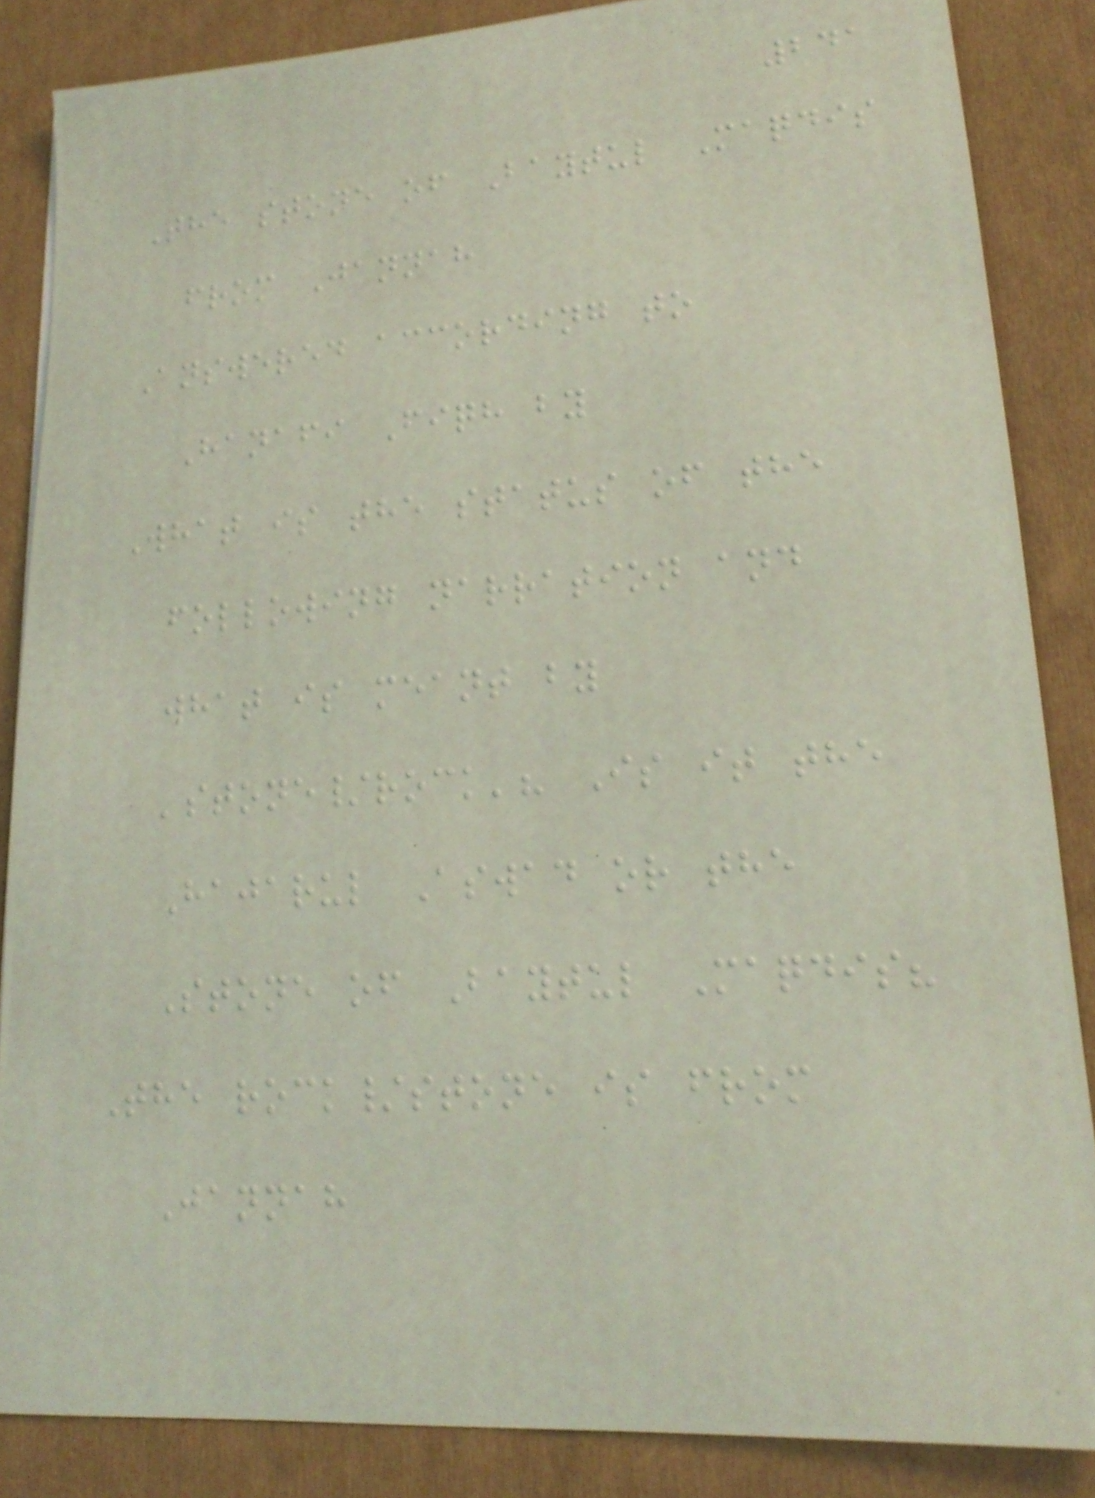241
The stone of Baytul Maqdis
from Jannah
Answered according to
Hanafi Fiqh by
What is the status of the
following narration and
what is meant by
'stone/rock'? Is it the
Hajarul Aswad or the
Stone of Baytul Maqdis?
The rock/stone is from
Jannah
